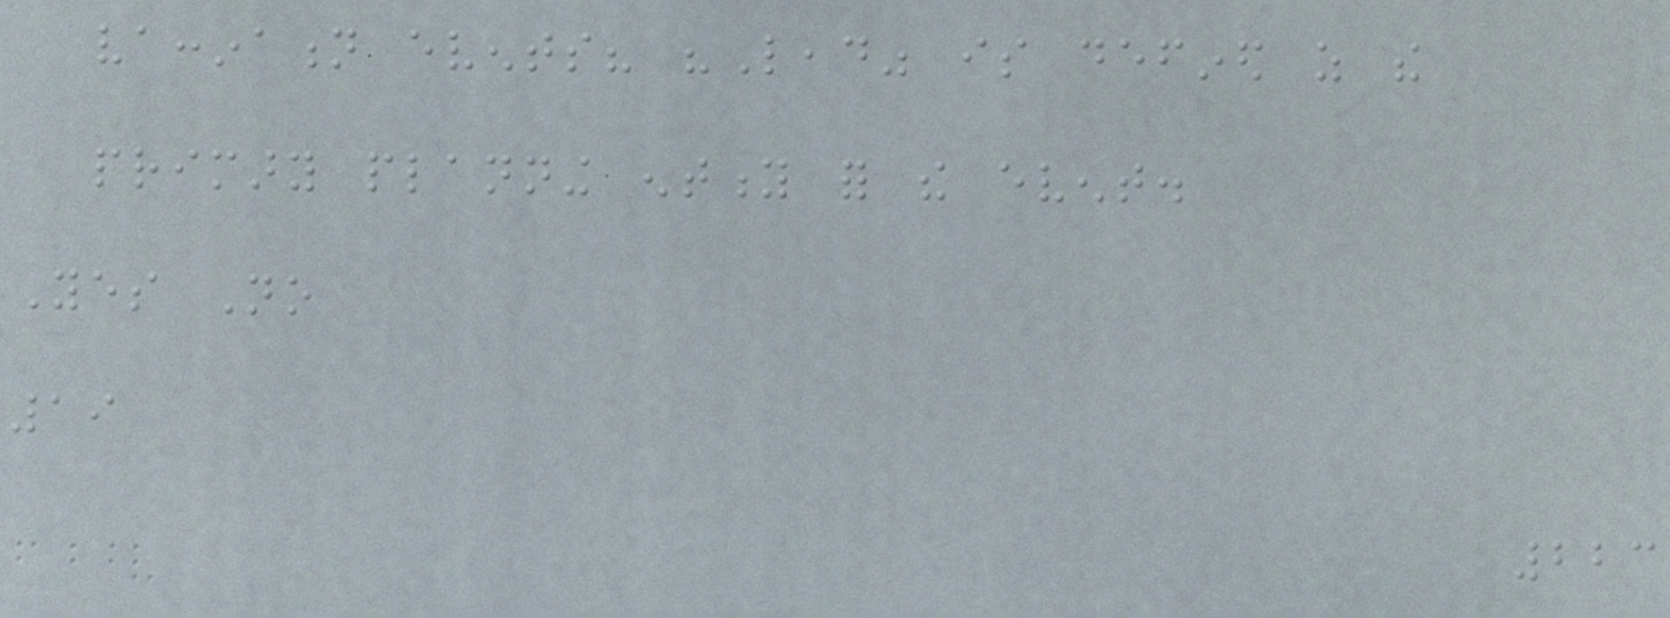vaccination events? "Lead" is defined as the
primary planning entity for the event.
Yes No
19
223
